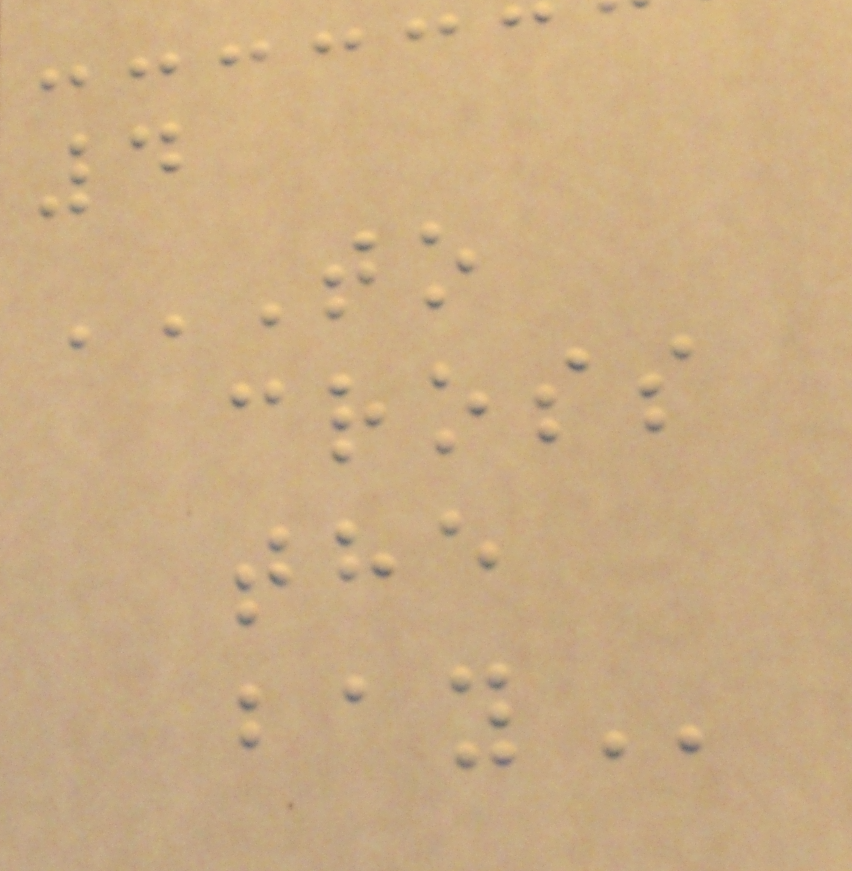4
TO
CROSS
THE
BAY
